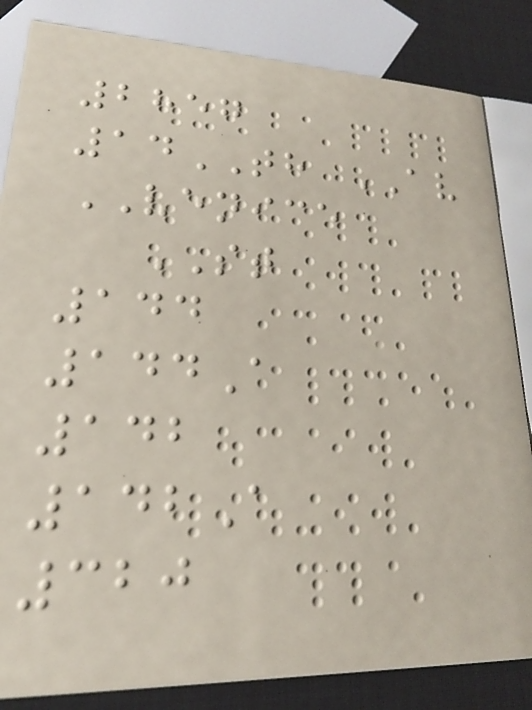2857
14TH AV
VENICE
ST
144
144A
142
142A
320
